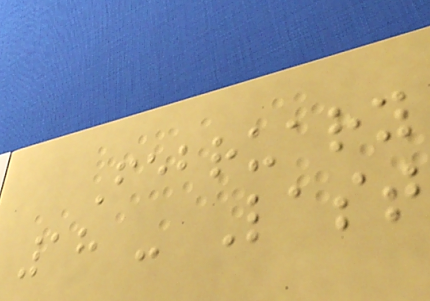February
18 - Last
